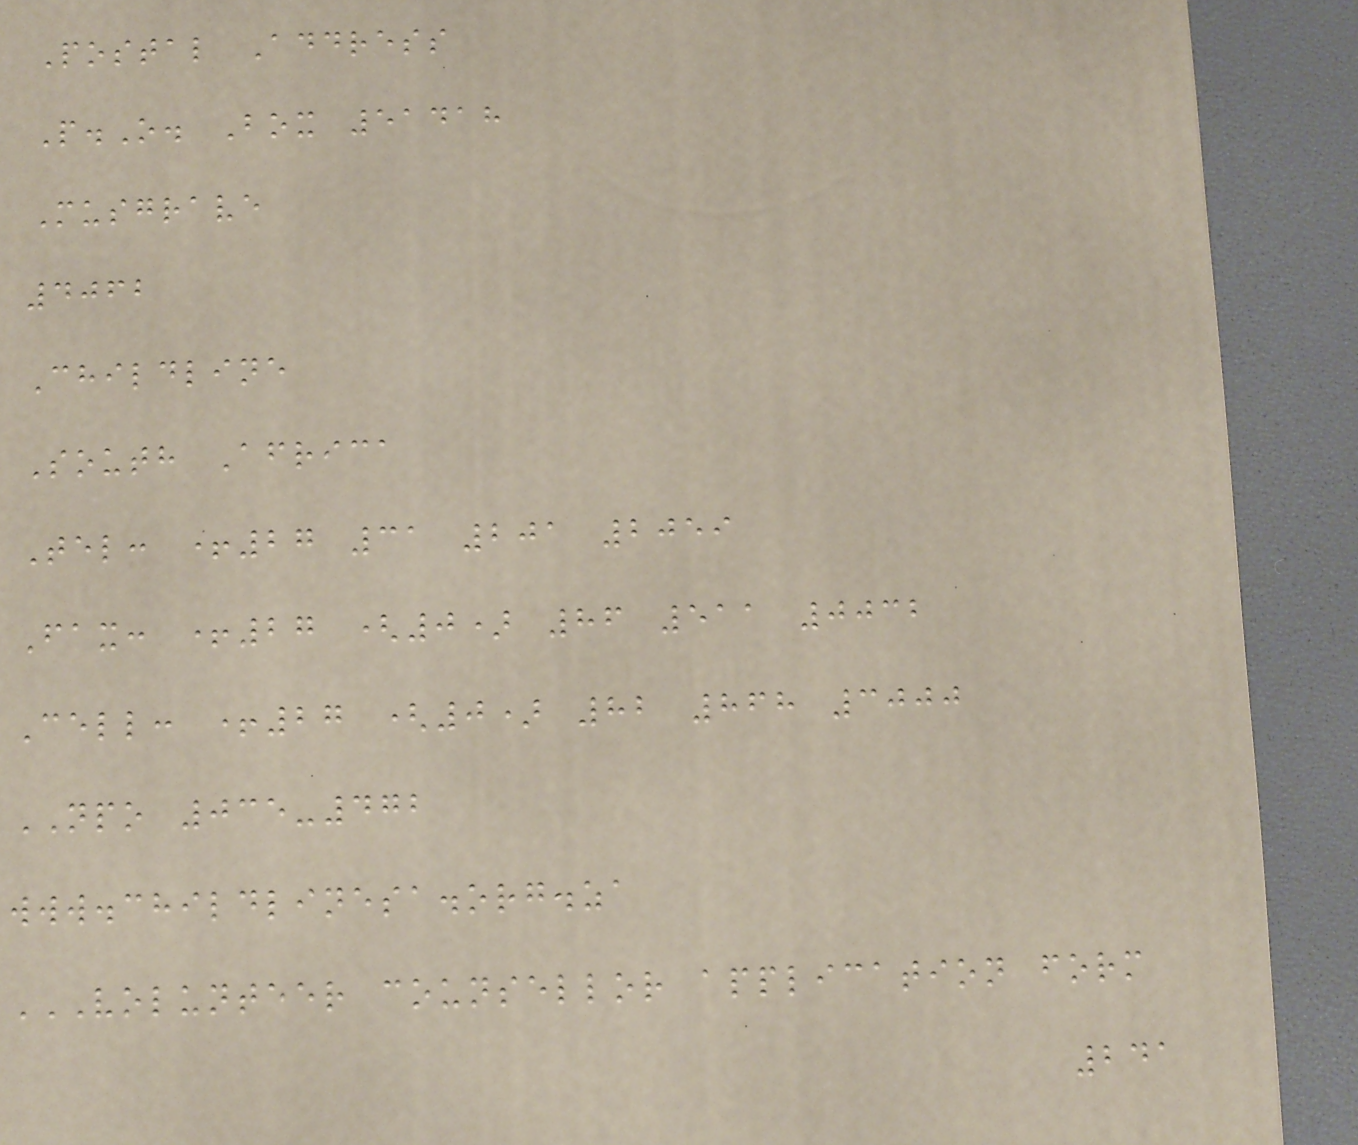Postal Address
P.O. Box 51418
Musgrave
4062
Childline
South Africa
Tel: +27 31 201 2059
Fax: +27 (0) 86 511 0032
Cell: +27 (0) 82 868 3000
NPO 035-472
www.childlinesa.org.za
VOLUNTEER COUNSELLOR APPLICATION FORM
241
